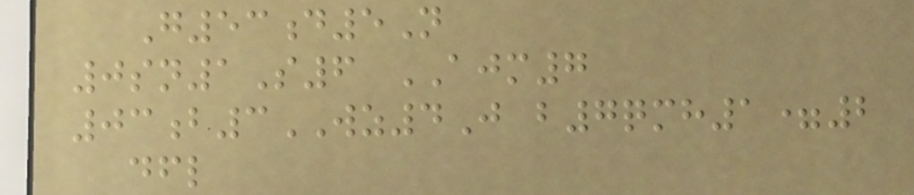G53d5N
0sn1S6 AJM7
03b3WZ4J b7qmh1=2
dfl
